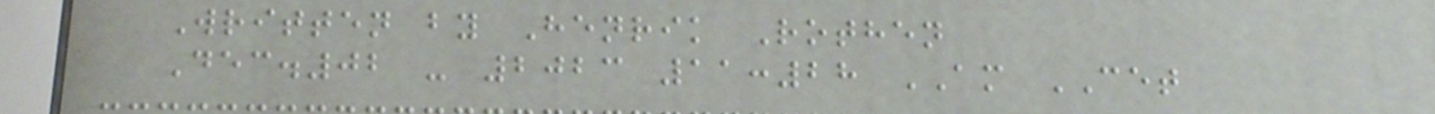Written by Henrik Rothen
Dec.02 - 2023 11:28 AM CET
